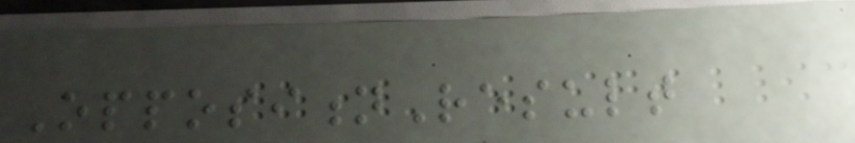OppositionResult
